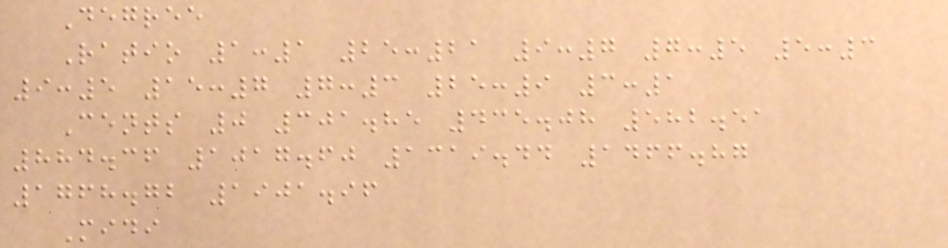Degree
Ratio 1:1 25:21 9:7 7:5 5:3
9:5 15:7 7:3 25:9 3:1
Cents 0 301.85 435.08 582.51
884.36 1017.60 1319.44 1466.87
1768.72 1901.96
Midi
